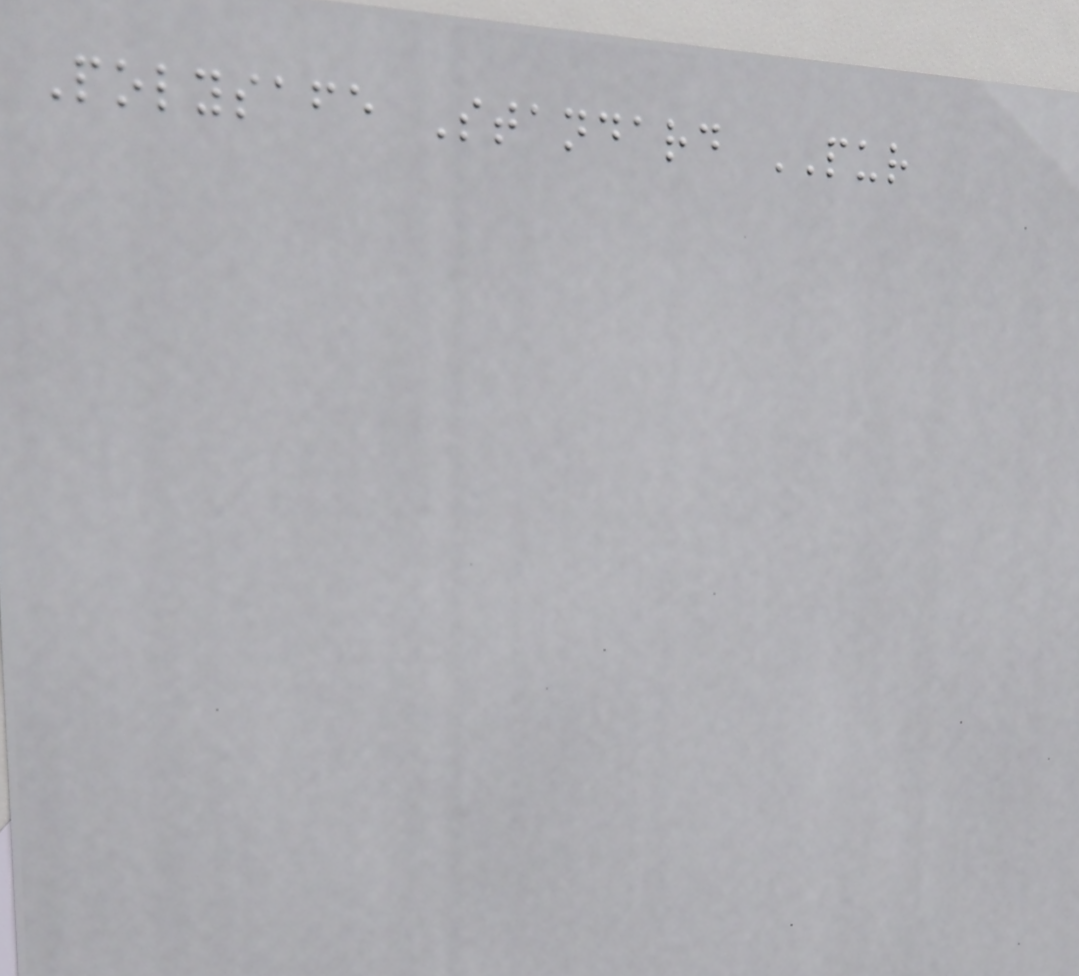Polysafe Standard PUR
